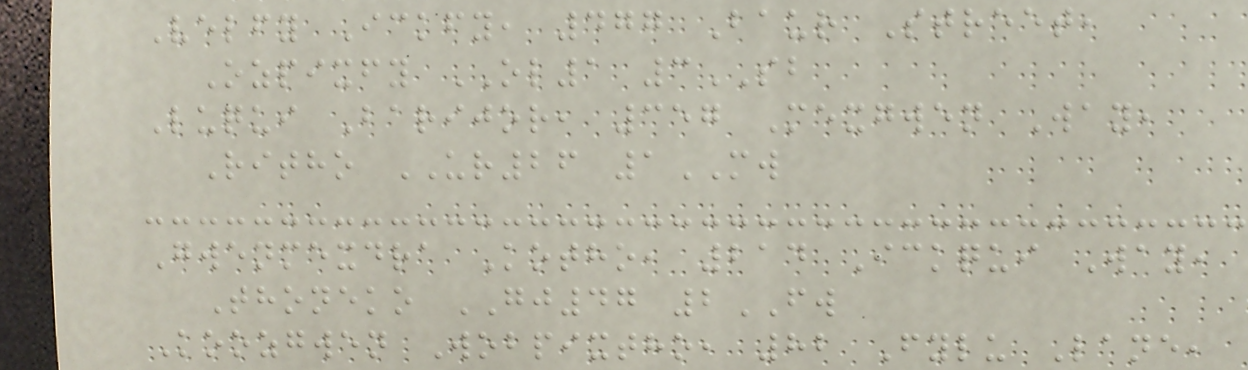Velfy Ickfy, 477 Baur Street,
Ozpixfy OL1 3SB
Luqui Barijor, 357 Mexgwen Way,
Ritho UR26 1MW
Gwenmexdra Kotho, 214 Ickqui Way,
Thoneko GJ47 2FW
Koozgwen Wobpixtho, 82 Fylu Lane,
